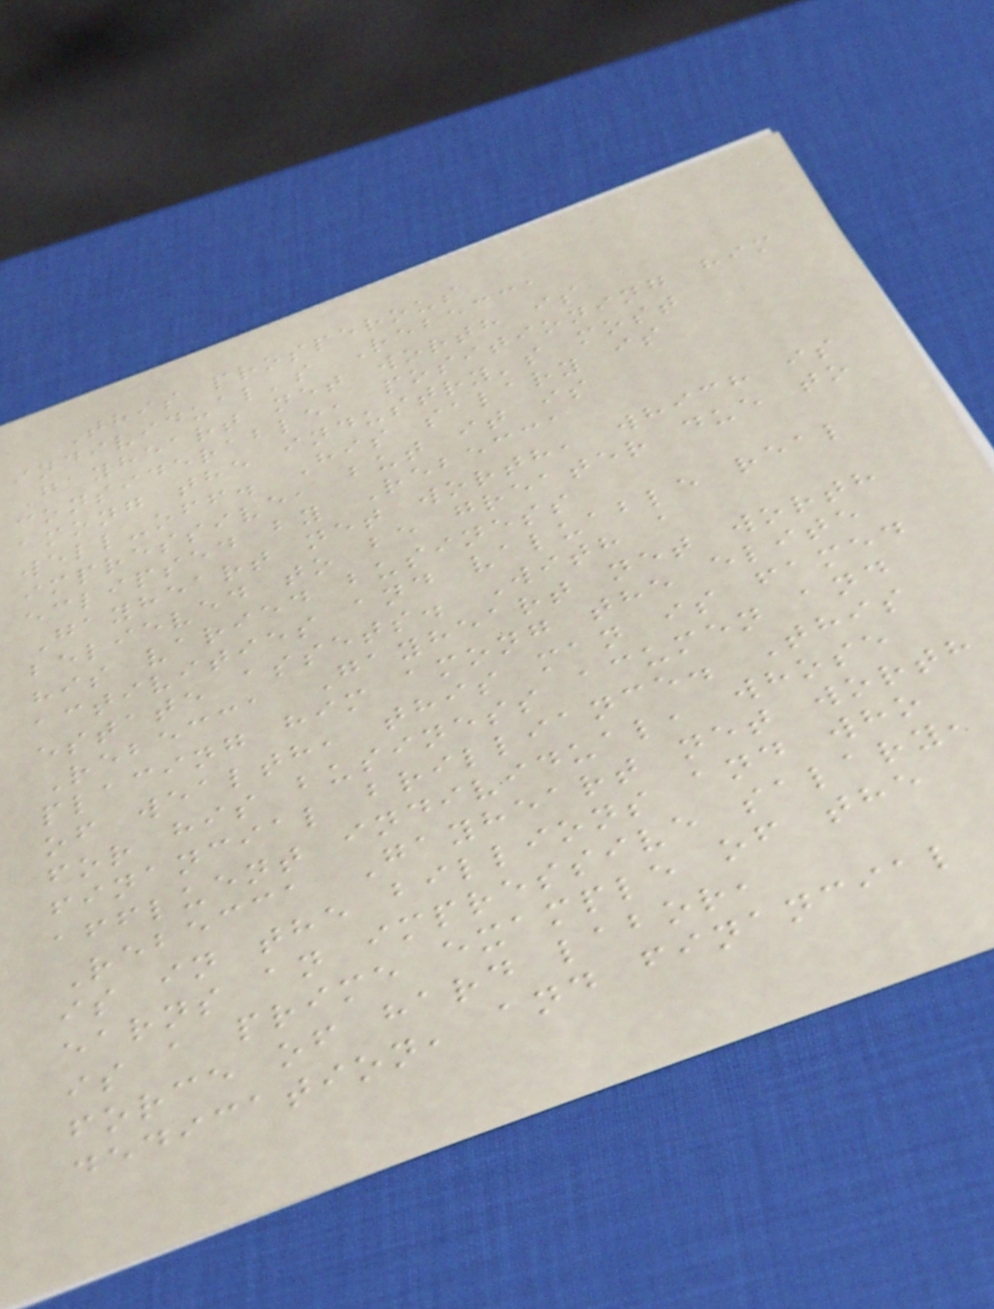This prosperous
individual's Rebecca
Gayheart net worth is
considerable, positioning him
among the industry's most
well-off. His salary is
impressive, but it is
eclipsed by Rebecca
Gayheart net worth, which is
believed to be greater due to
his varied business
activities and valuable real
estate assets. With a
Rebecca Gayheart net worth
placing him among the elite
of wealth, this man is famed
for his business acumen and
financial brilliance. This
affluent individual, whose
Rebecca Gayheart net worth
is in the billions and who
earns an impressive salary,
is a prime example of the
force of hard labor,
dedication, and financial
